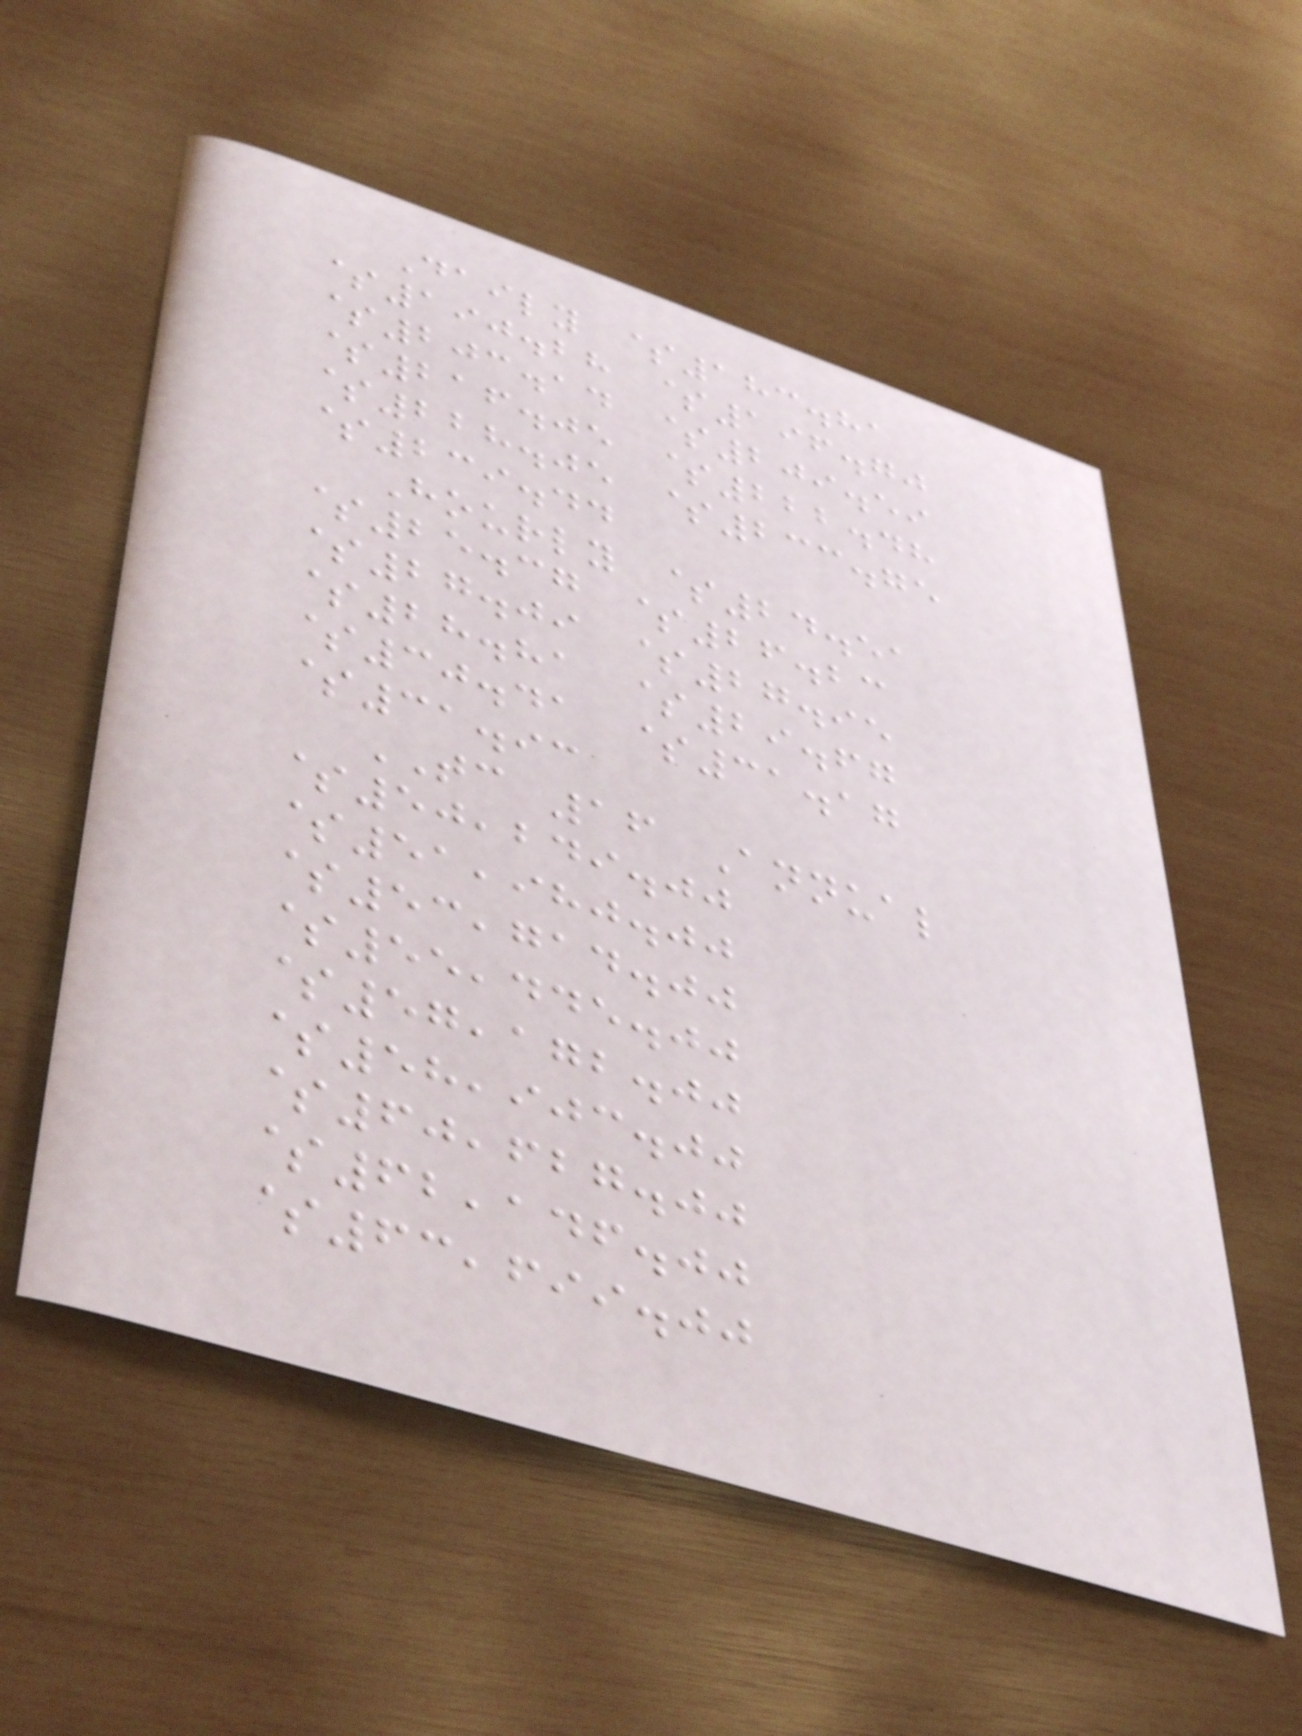Daily $183.81
$190.28 $196.70
$203.14 $209.59
$216.05 $222.48
$228.05 $233.75
$239.44
Hourly $24.51
$25.37 $26.23
$27.09 $27.95
$28.81 $29.67
$30.41 $31.17
$31.93
TC 16 Annual
$50,249.00
$51,980.00
$53,714.00
$55,445.00
$57,172.00
$58,903.00
$60,627.00
$62,146.00
$63,699.00
